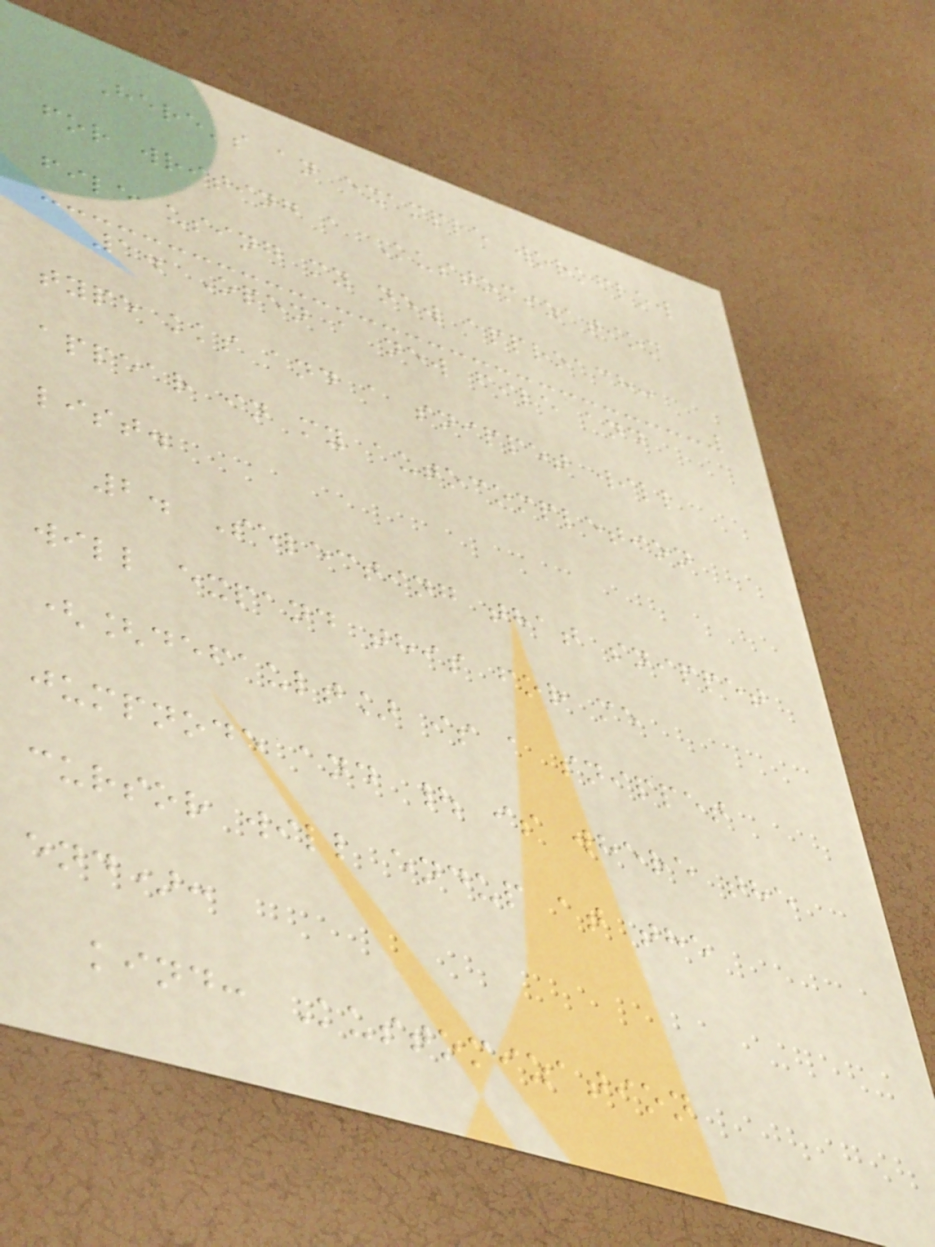Here's an example workflow
for writing a Kustomization
file using my new approach:
1. Open a new file and
type kks and a snippet will
appear in my autocompletion
list.
2. Selecting that snippet
will expand this for me
([default] is a snippet
jumpnode and | is where the
cursor will endup at the
end):
kind: Kustomization
